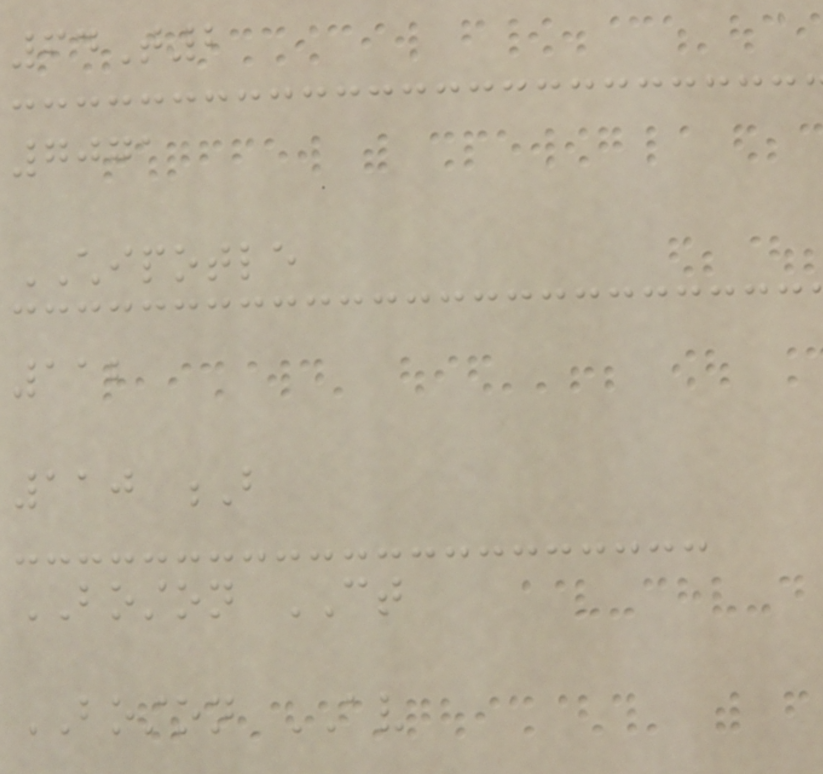64T2
7071
CHIPOTLE
112
110 B
BOSTON CT
BOSTON AV
